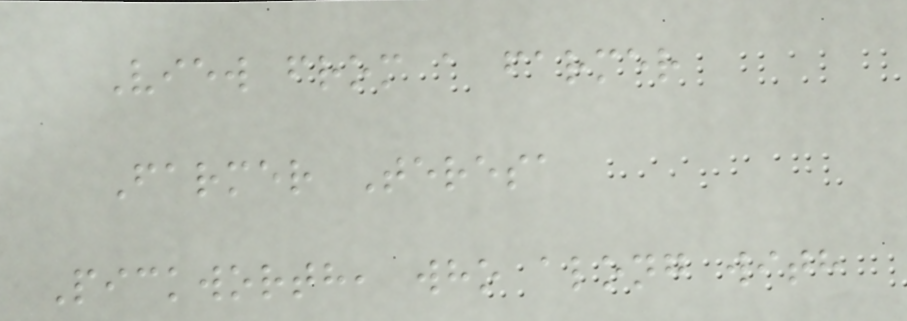View from a farmer
Farmer Teresa
Pickworth, who along with
